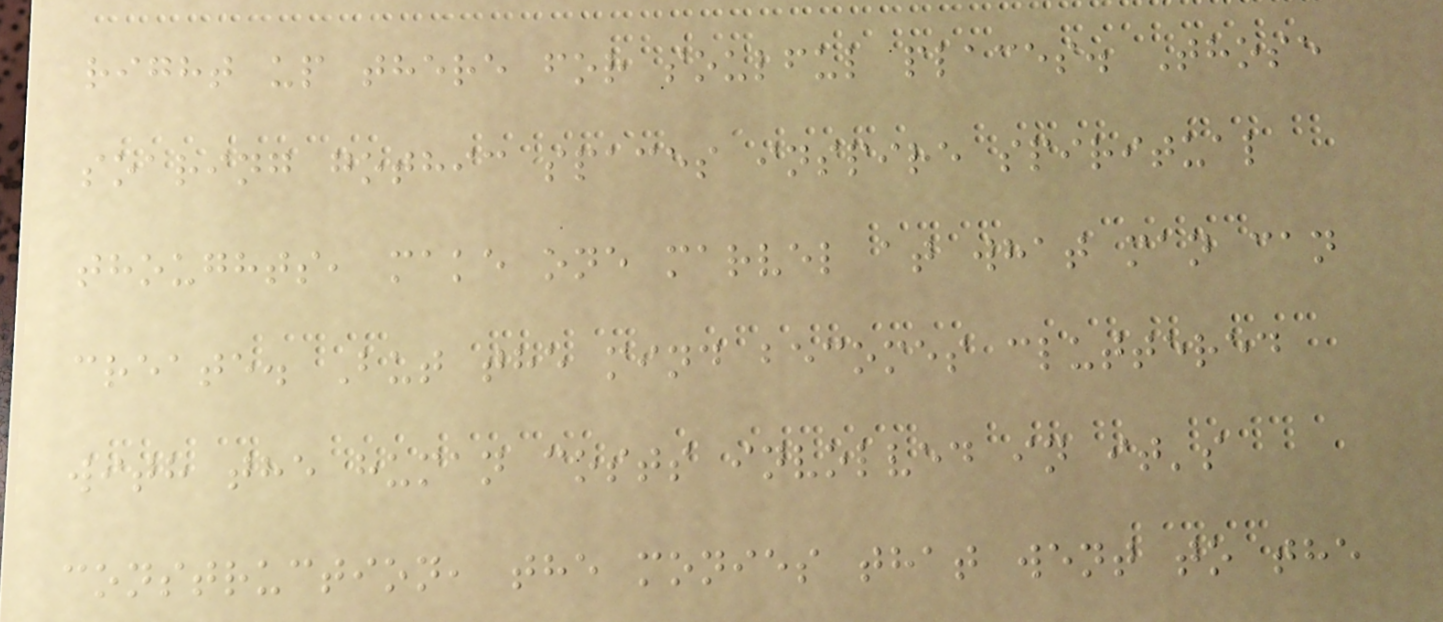right up there for soulful places. Those
soaring gothic spaces inspire spiritual
thoughts, make one marvel at what man can
create. But the mind becomes cluttered
with the human costs involved in it's
construction, the monies that went to the
